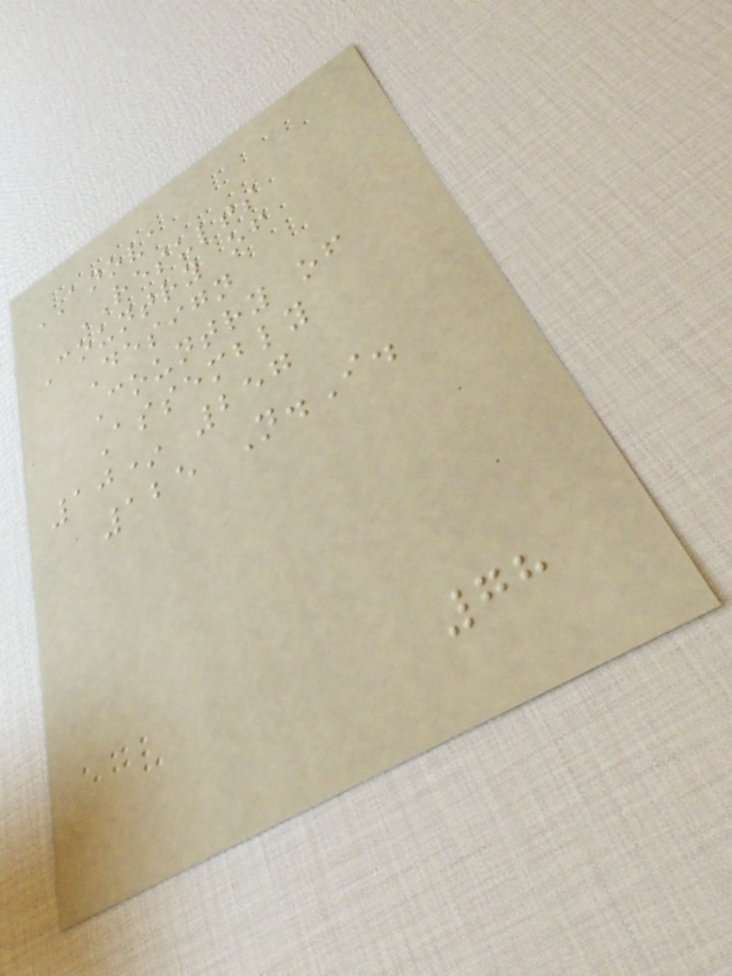ANOVA
RESULTS
Country of
Design
Country of
Assembly
10* 257
125 N.I.
78
